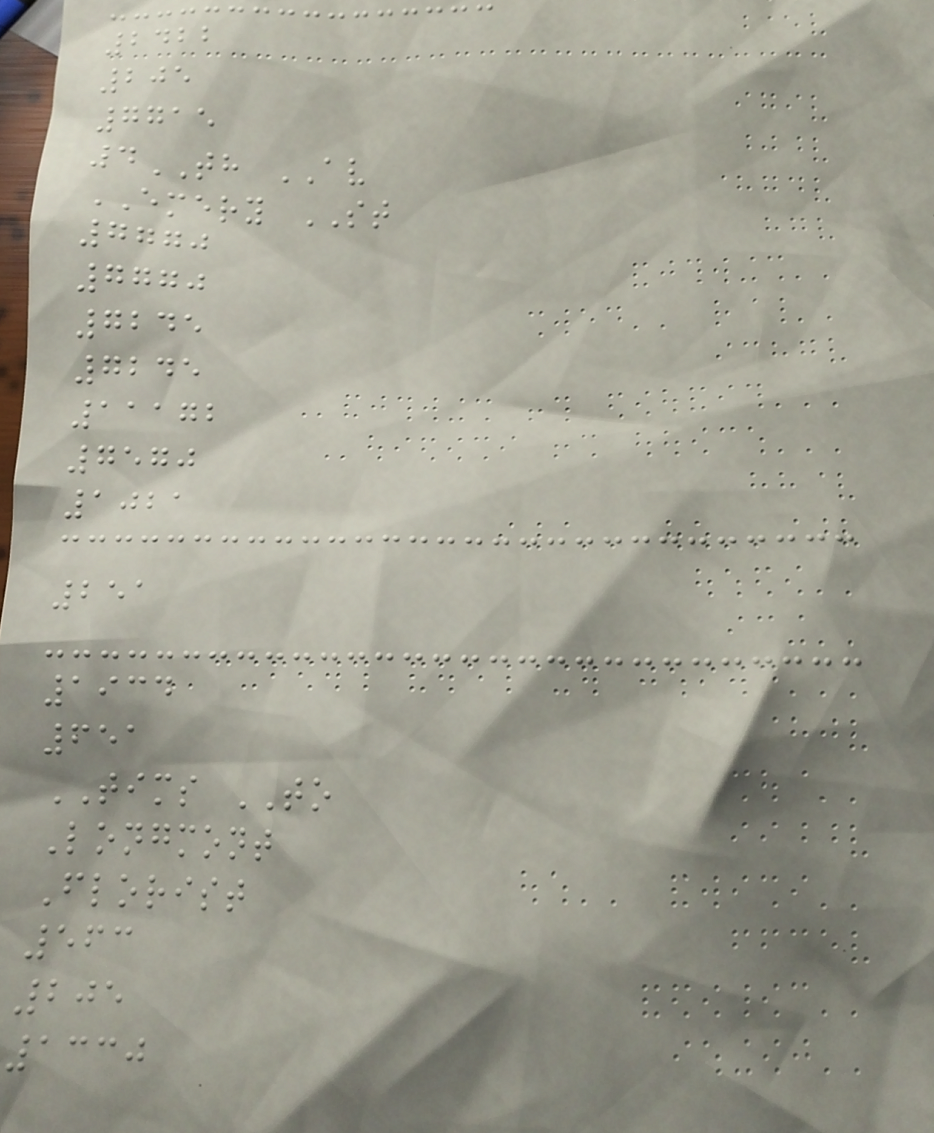2422
205
7715
4TH AV
EMERY ST
7770
7770
7245
7245
11172
7570
1021
251
1934
651
TIMS TO
Longmont
Florist
563
205
1330
